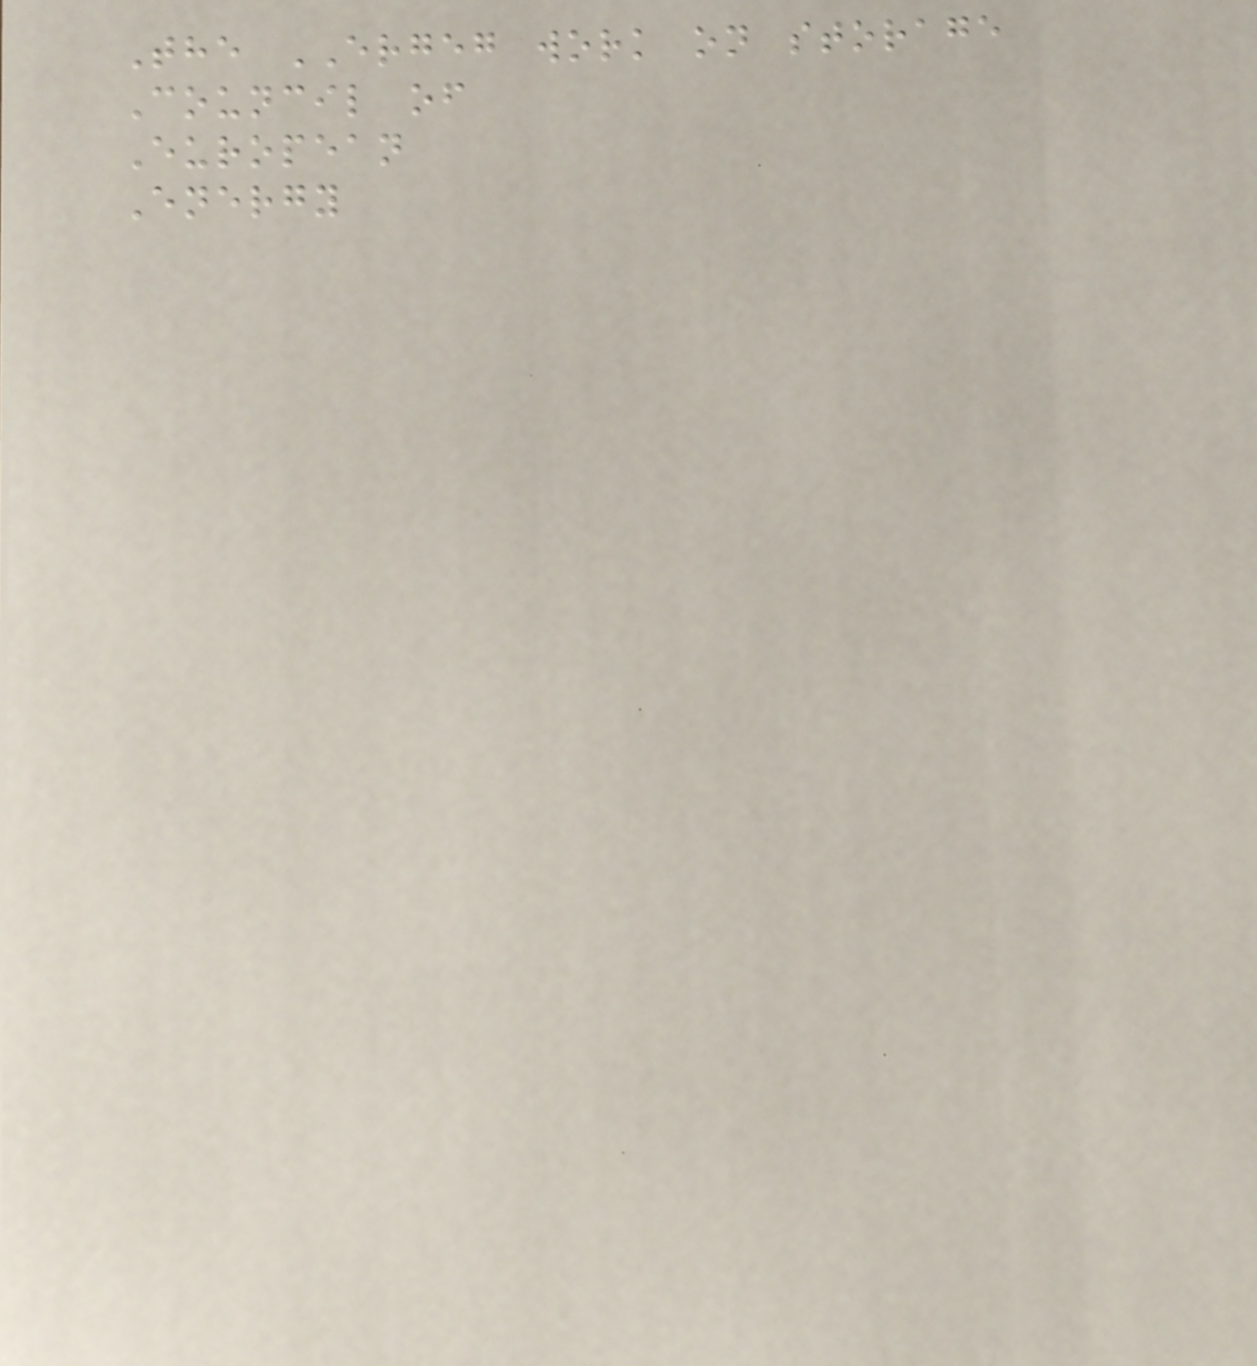The ERGEG work on storage
Council of
European
Energy
